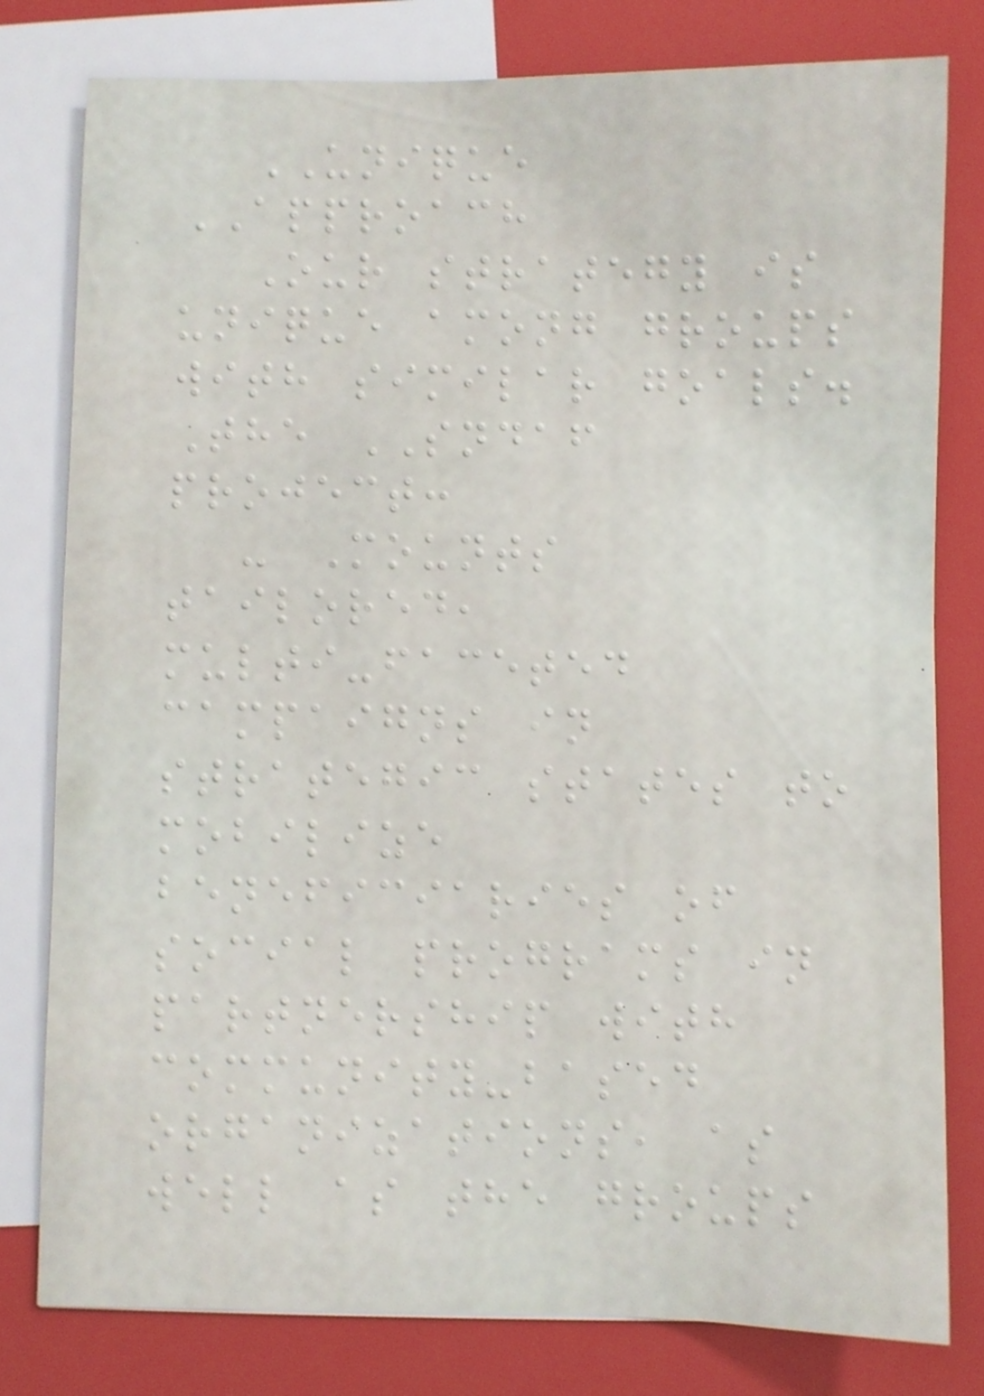UNIQUE
APPROACH
Our strategy is
unique among groups
with similar goals.
The SNDAF
project:
- Mounts
tailored,
multi-faceted
campaigns in
strategic states to
mobilize
beneficiaries of
social programs in
partnership with
community-based
organizations, as
well as the groups
